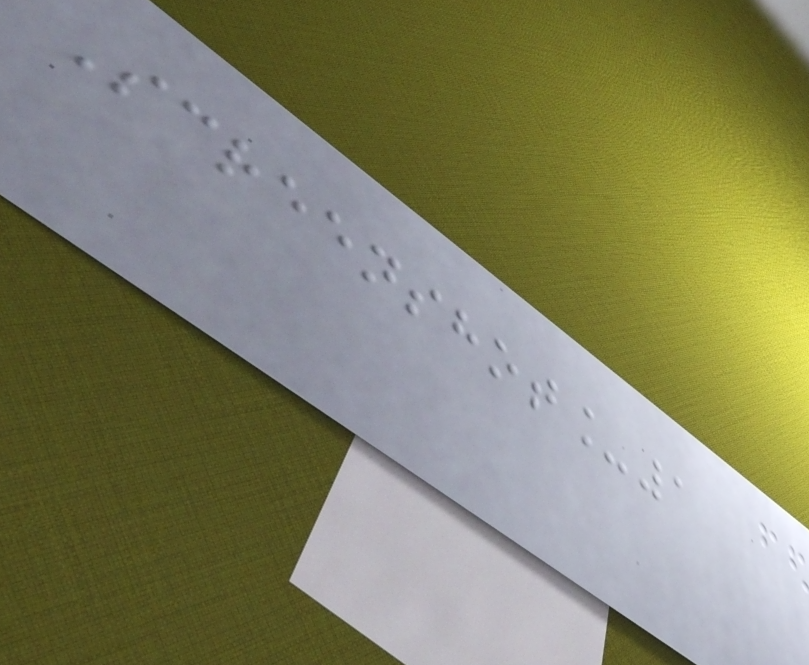Screenshot_1
